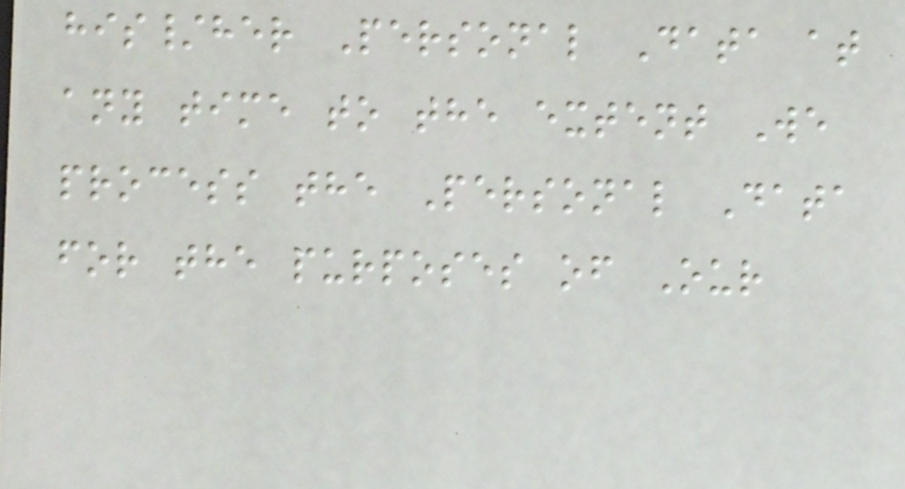his/her Personal Data at
any time to the extent We
process the Personal Data
for the purposes of Our
